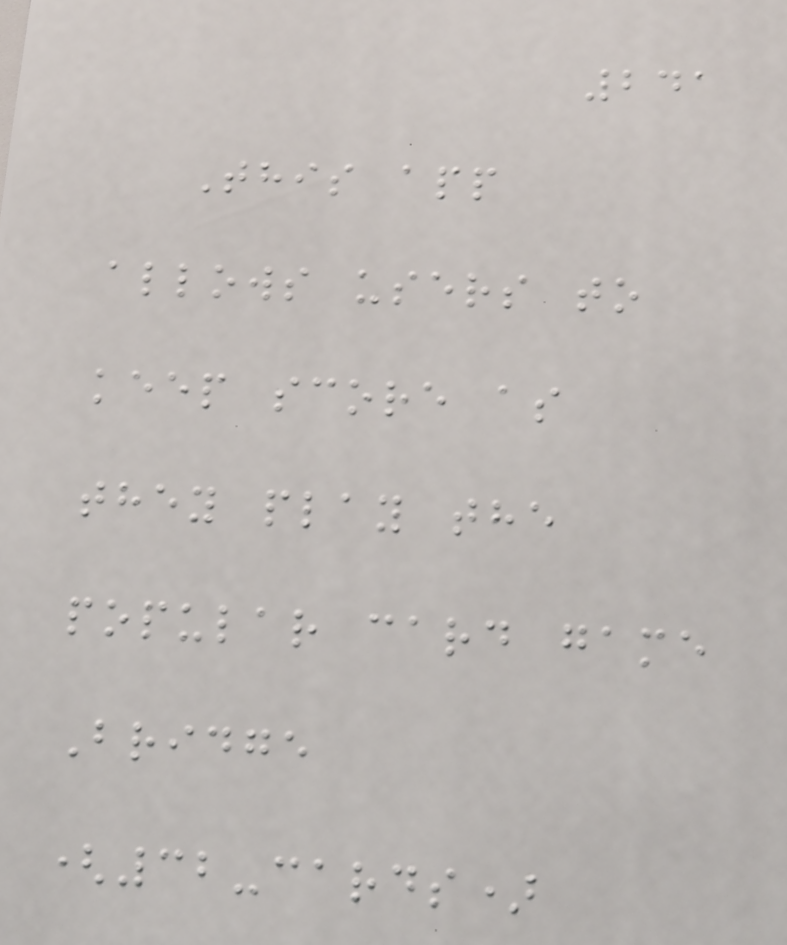241
This app
allows users to
keep score as
they play the
popular card game
Bridge
(32-cards)
